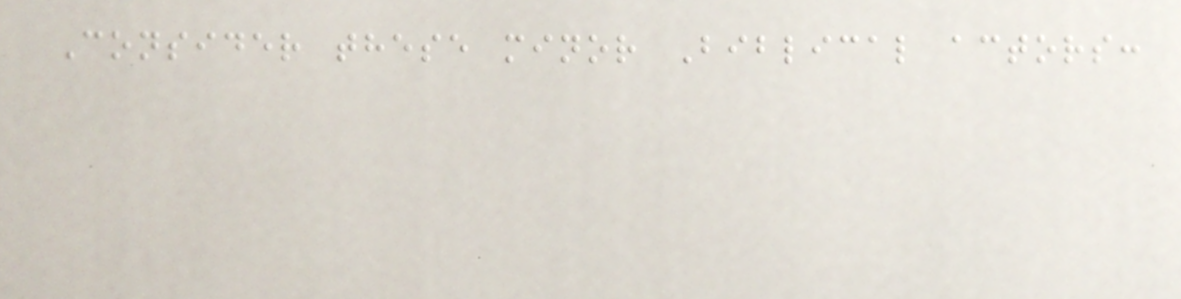Consider these minor Biblical actors:
